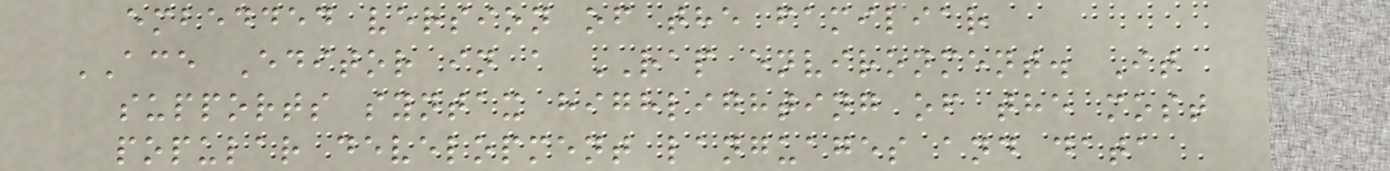embedded version of the familiar
ACE Editor in a RAP environment. It
supports syntax highlighting of the most
popular development languages and data
